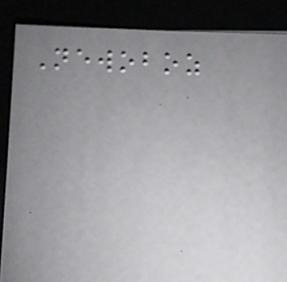Newoboz
